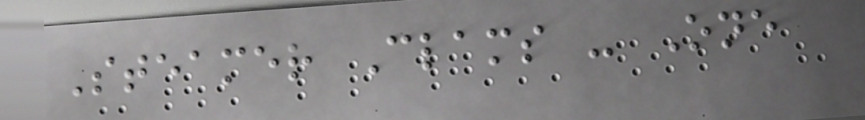Steamer Clams - One
